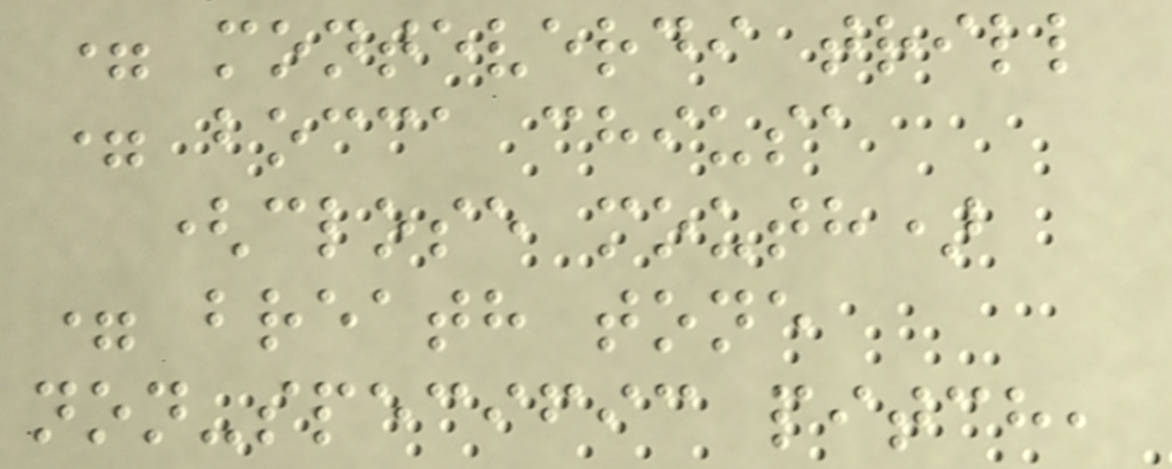= monteverdi trill
= bocca chiusa
(close mouth)
= breath tone
non-specific pitch,
